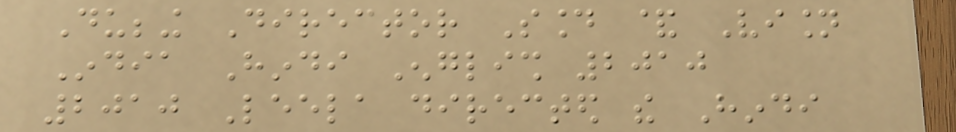Dubbing Director Sound & Vision
India Hindi English 2010
2010 Leela directed the Hindi
